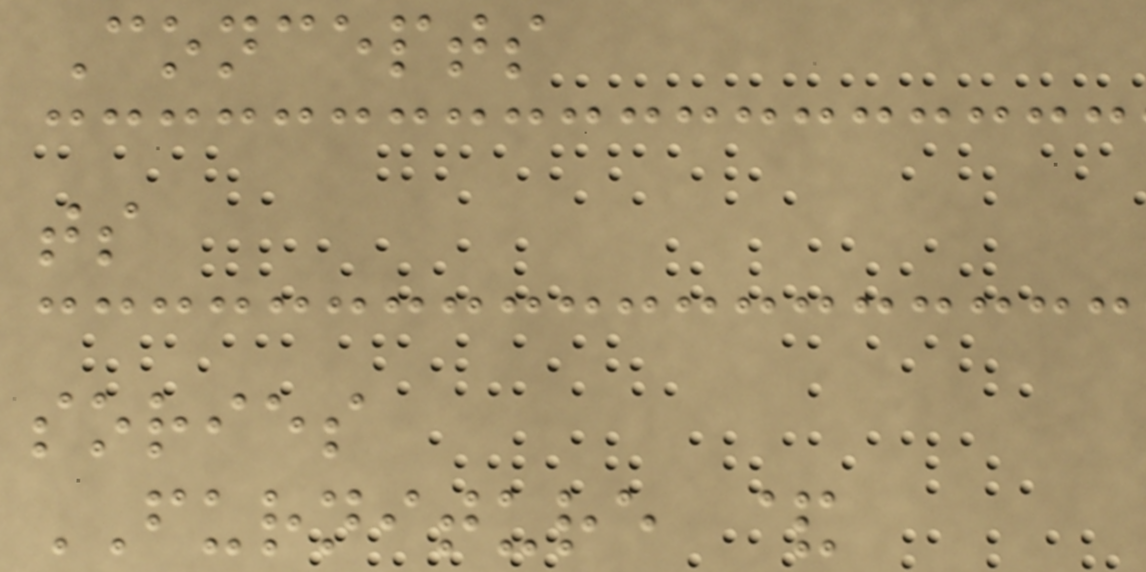Concepts
ts
sories
FURNITURE &
